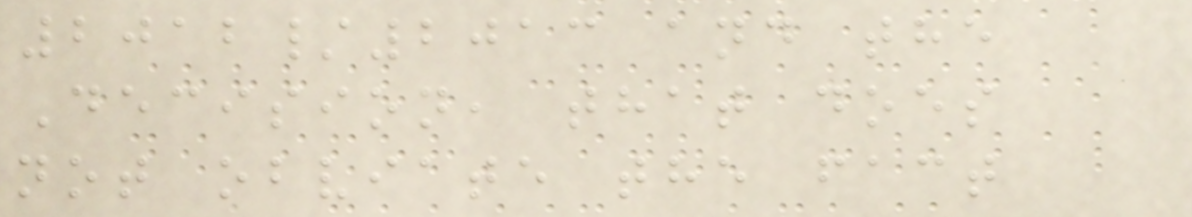2012/2013 and the
Decision, that does
not obviate the fact
